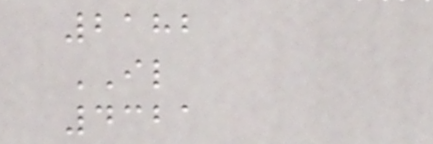2182
IL
4321
